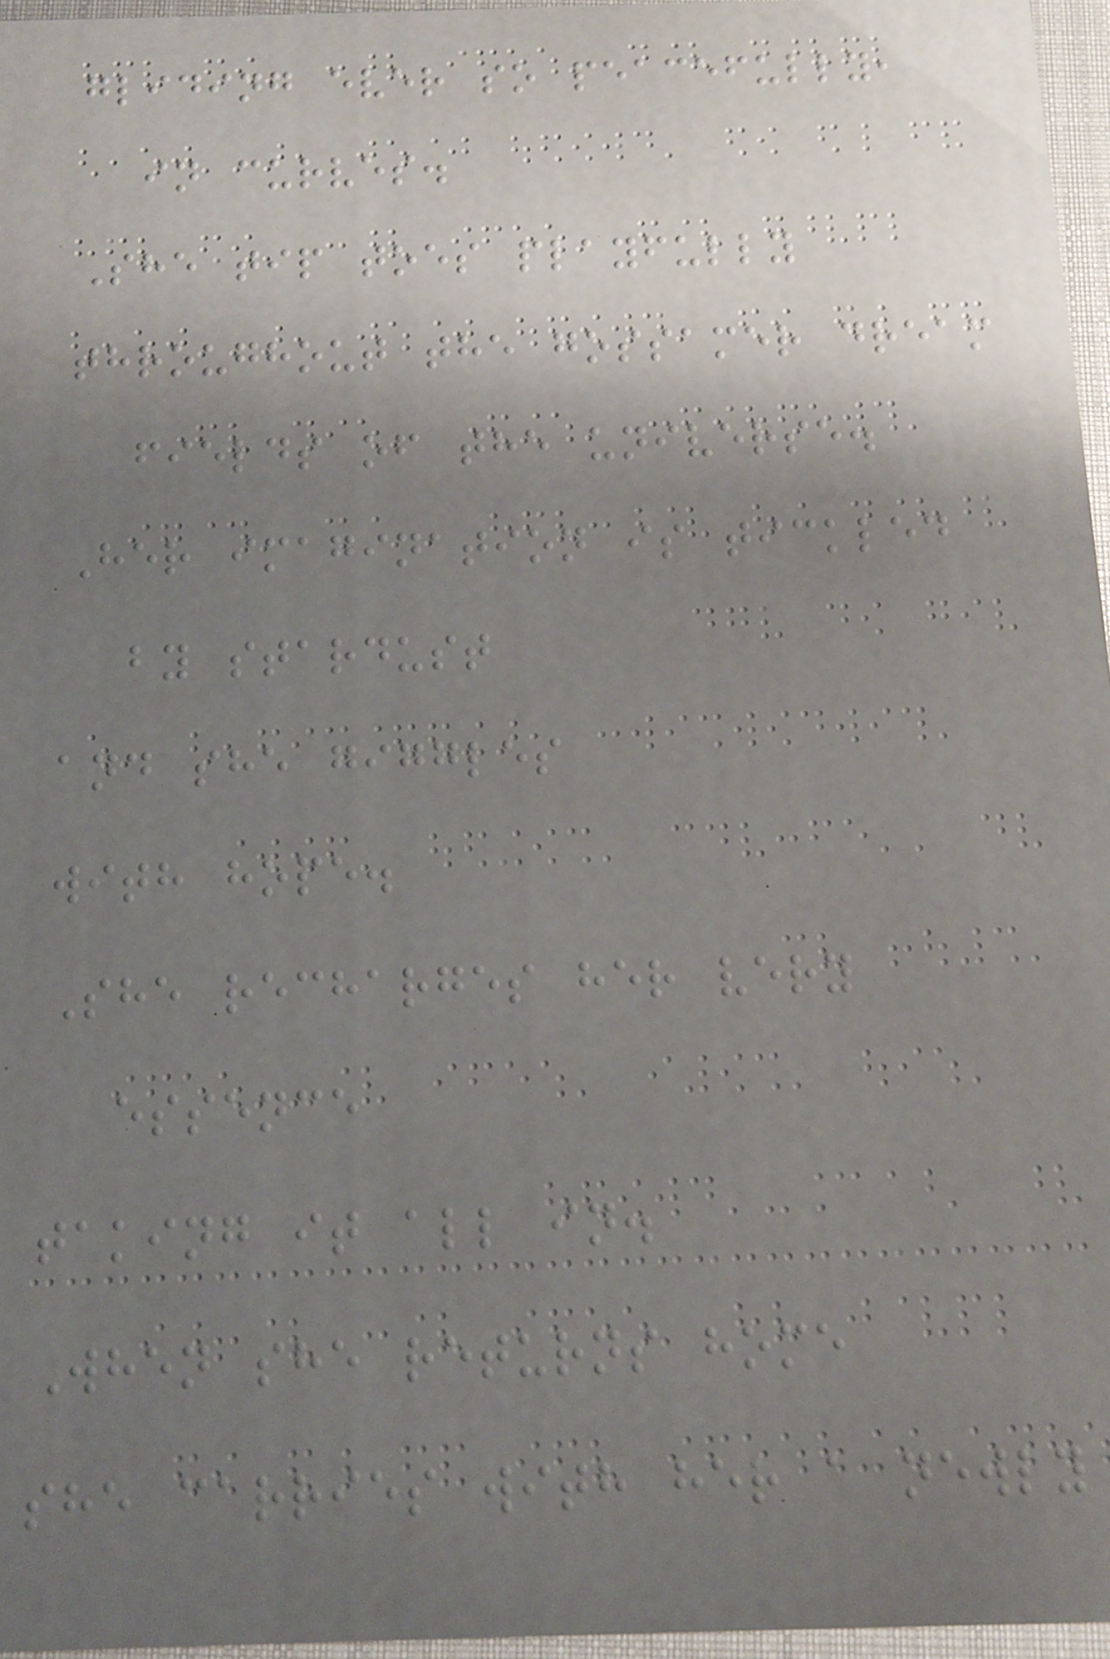gliding ever so peacefully,
in curves.
She tip toes playfully
throughout the gossamer dream
fields of the universe.
Her imagination is tickled
by stardust
and she giggles
with hope.
She recharges her very
essence
taking it all in.
When she returns home
she carries with her a newly
